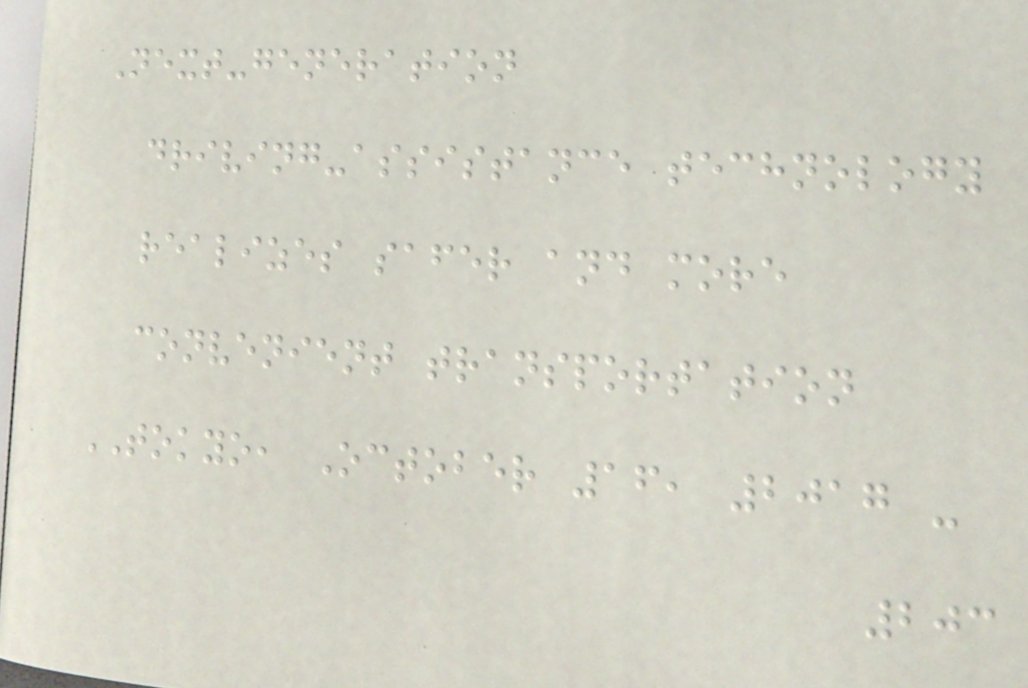Next-generation
driving-assistance technology
realizes safer and more
convenient transportation
TOKYO, October 16, 2017 -
203
